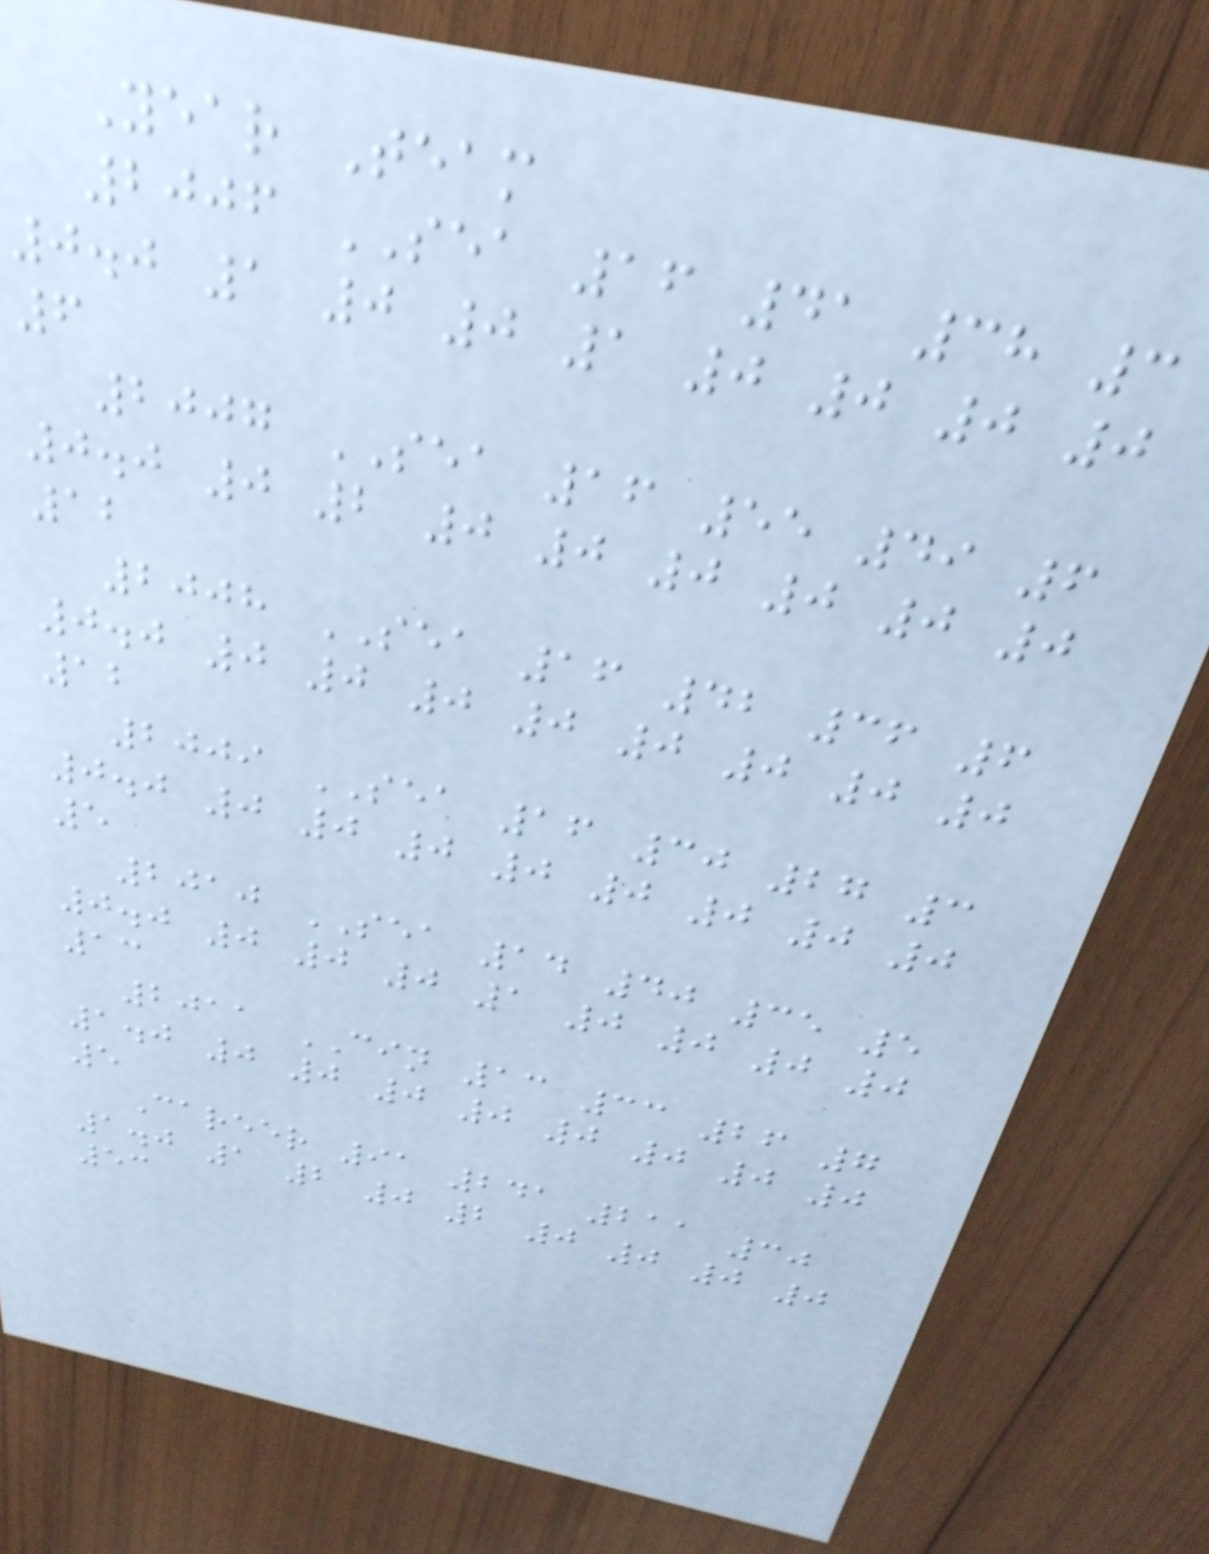Year Team
2006 SEA 16 41 38 3
0.0 1 0 0 1 0 0 0 0
6
2007 SEA 16 55 49 6
0.0 0 2 0 0 0 0 0 0
12
2008 SEA 16 42 36 6
0.0 0 0 0 0 0 0 0 0
12
2009 SEA 16 30 27 3
0.0 0 0 0 0 0 0 0 0
5
2010 SEA 14 40 35 5
0.0 0 0 0 1 0 0 0 0
13
2011 CIN 13 33 26 7
1.0 0 0 0 0 0 0 0 0
5
Career 91 241 211 30
1.0 1 2 0 2 0 0 0 0
53
